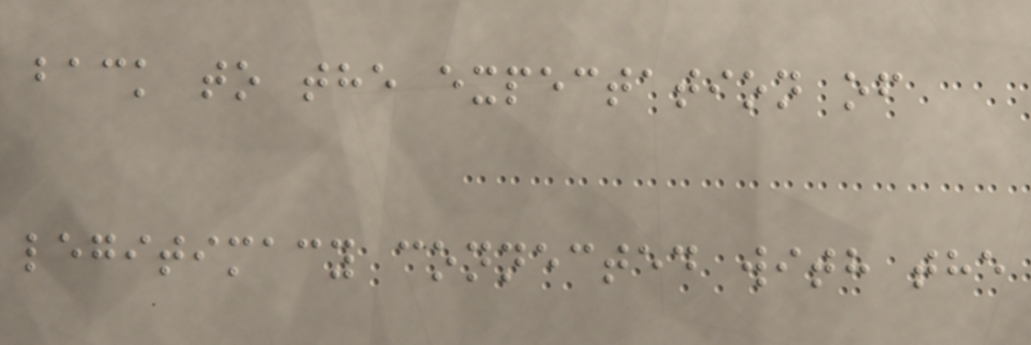back to the expectation of
legitimacy connected with the
